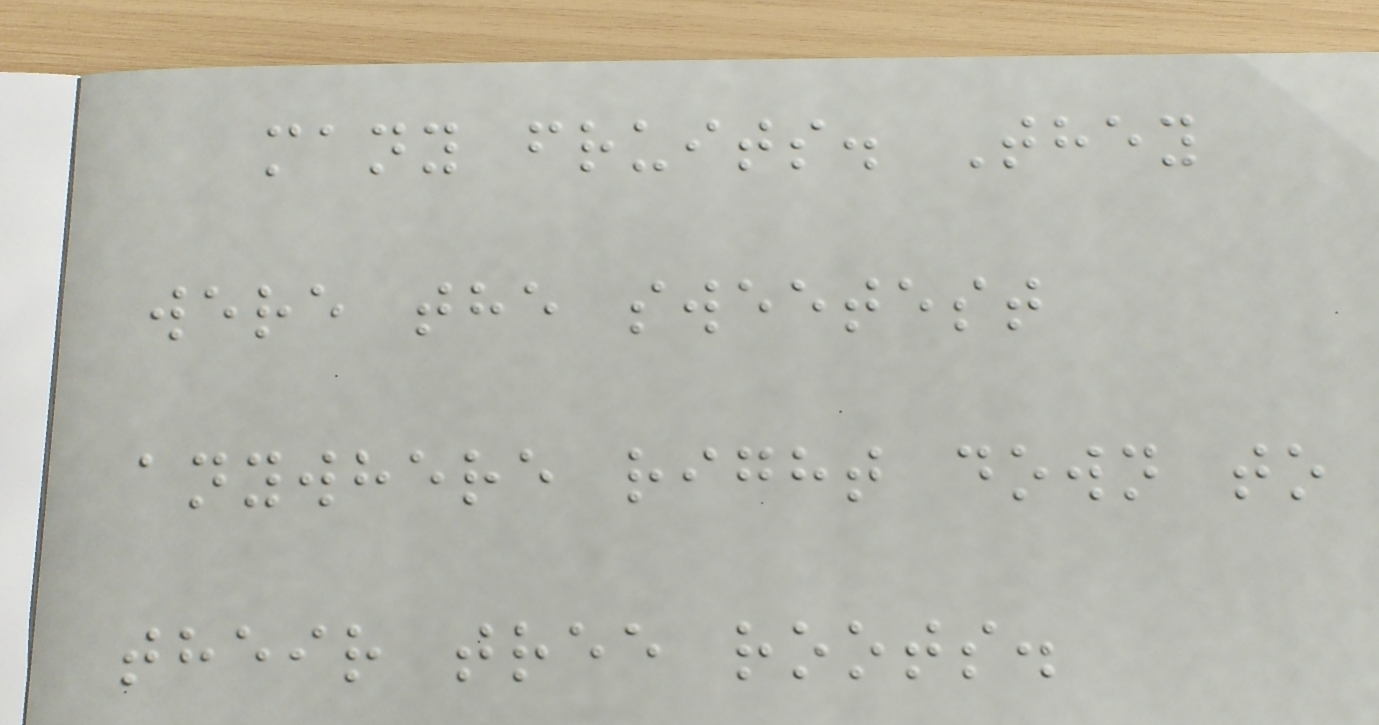many fruits. They
were the sweetest
anywhere right down to
their tree roots.
